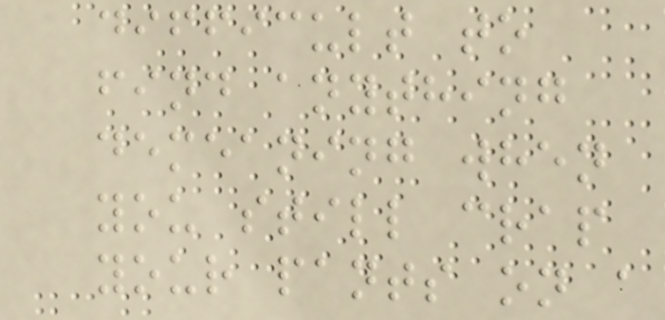difficult to
find anything
demeaning when
you still crap
your pants on a
